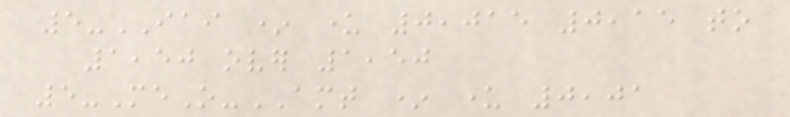5-IAI * under 0,015 0,15 to
1,50 over 1,50
5-MeO-AMT * under 0,01
